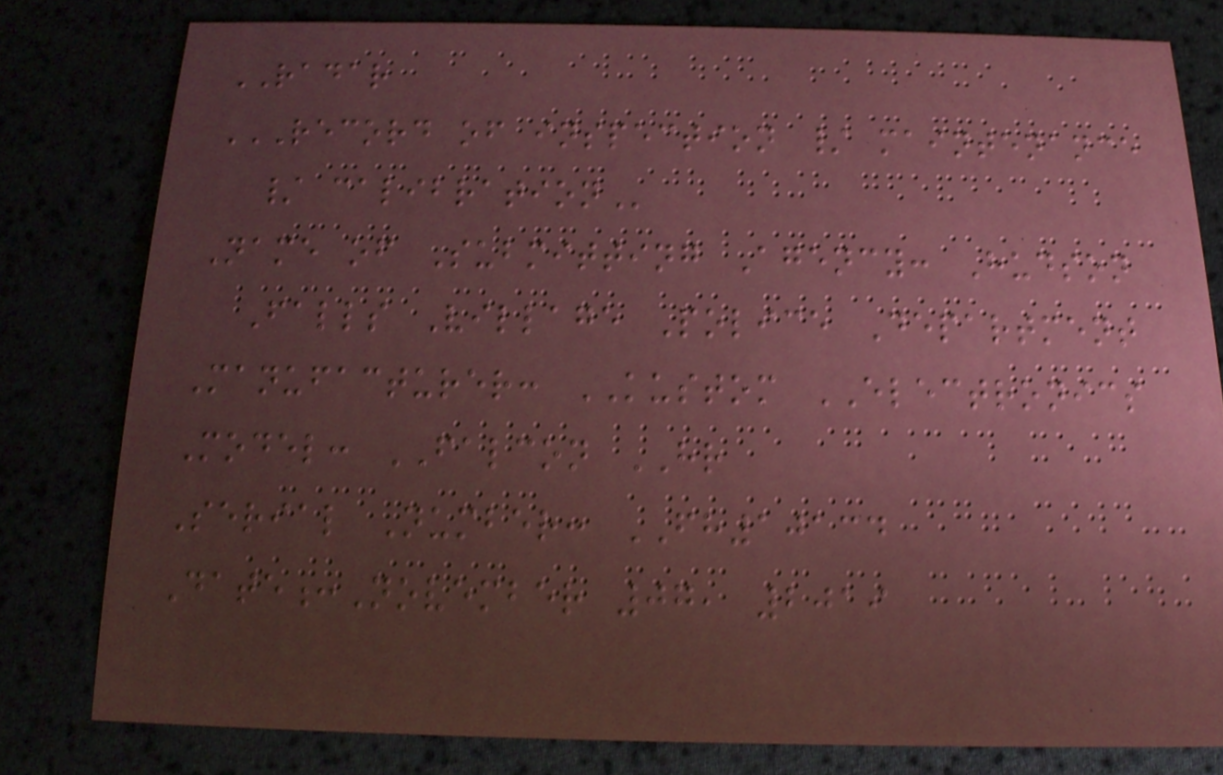RADAR
RECORD OF INSPECTION / MAINTENANCE
/ CALIBRATION
Name of Submitting Agency: Hudson
Falls Village Police Department
Manufacturer: KUSTOM ELECTRONICS
Model: FALCON HR
Serial Number: FH10134
Date:November 07, 2019
